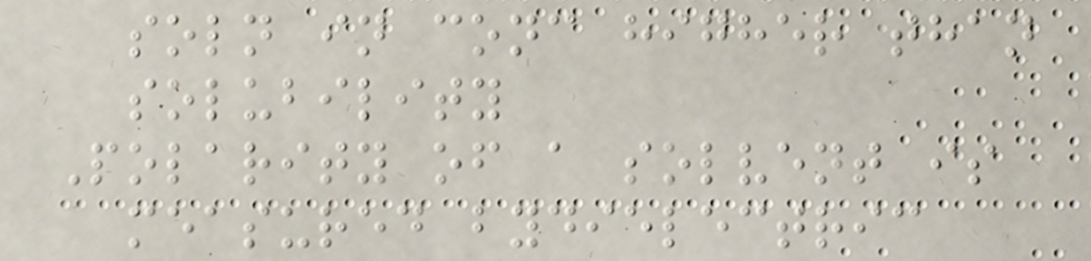soln in conc higher than
solubility
Polarity of a solvent is
measured bydielectric
